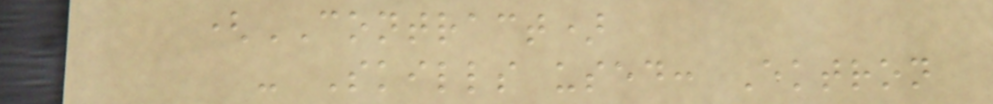(CONTRACT)
- Skills used: Ektron
